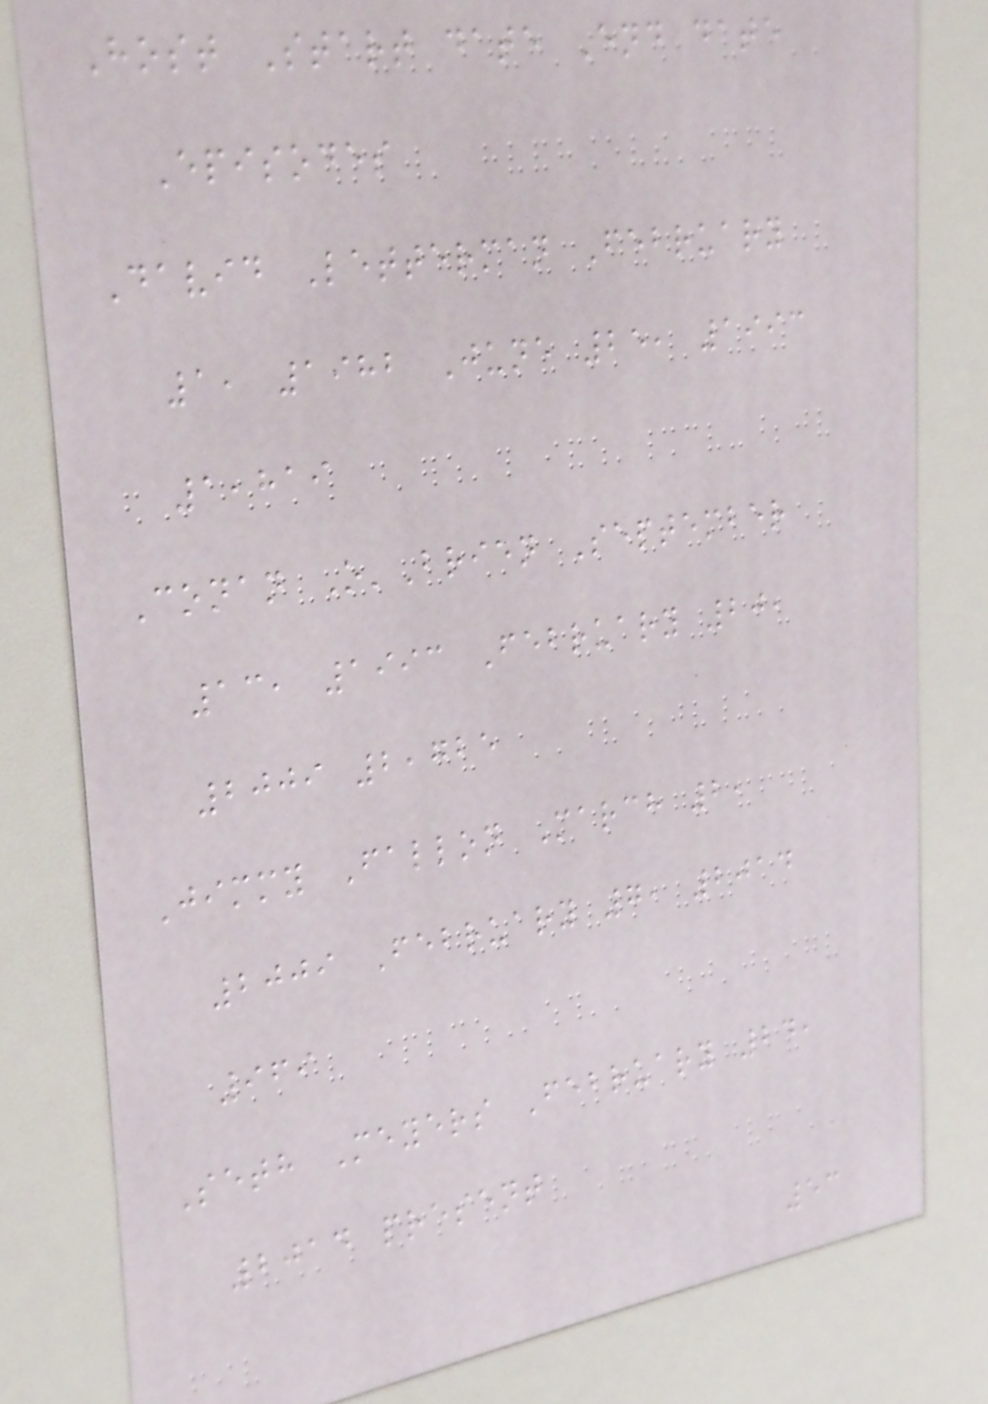Host Start date End date
Episodes
David Letterman February
1, 1982 June 25, 1993
1,819
Conan O'Brien September
13, 1993 February 20,
2009 2,725
Jimmy Fallon March 2,
2009 February 7, 2014
969
Seth Meyers February 24,
2014 present
53
